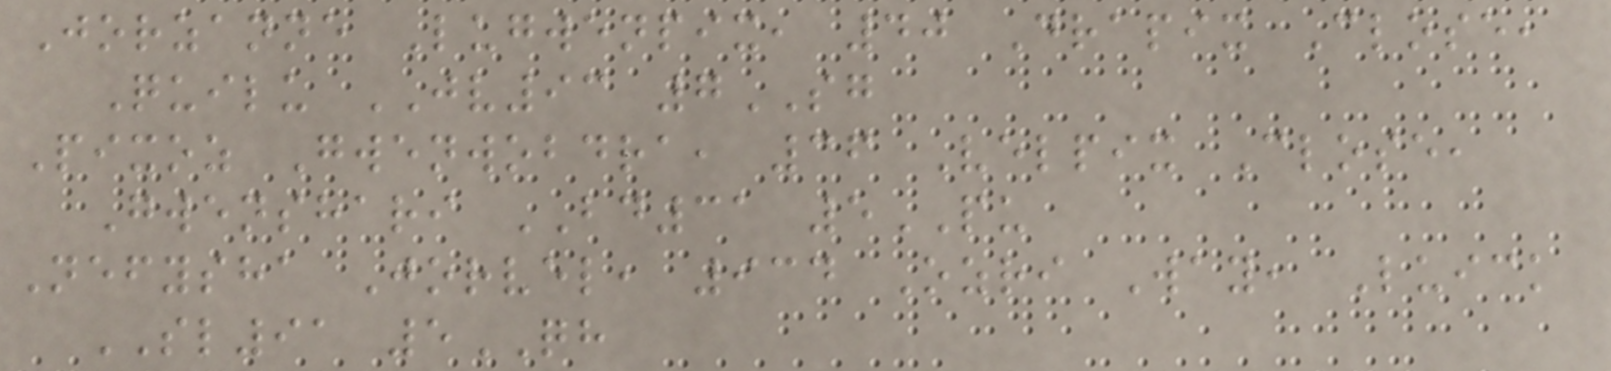Jorzanne Lugwenpix, 40 Drapix Close,
Quilu JV93 7SG
Pixoz Gwenwobdra, 36 Velpix Close,
Gwenshari BD31 5PU
Nefysha Jorvel, 934 Ozri Way, Luick
SL91 5QH
